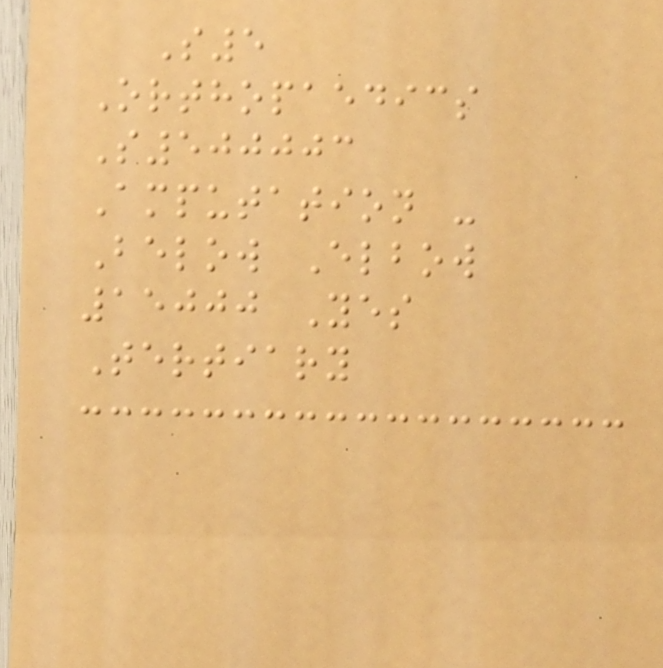S5
Orthopaedics
S500003
Amputation -
Below Elbow
15000 Yes
Tertiary
